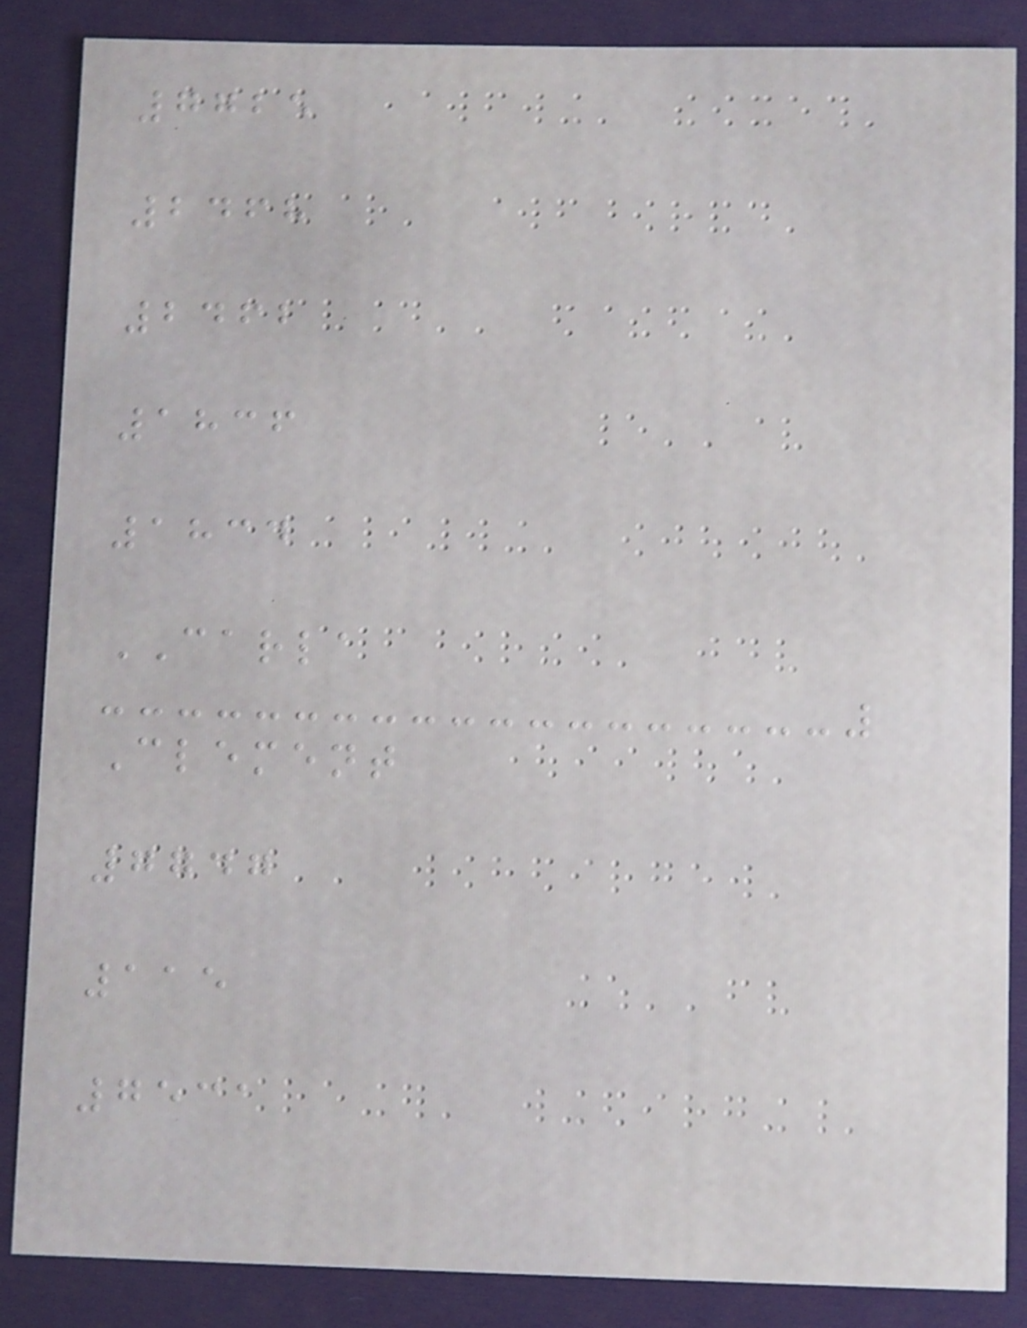7725
2468
2462
1836
1834
CARLA
Clement
7747
115
7531
